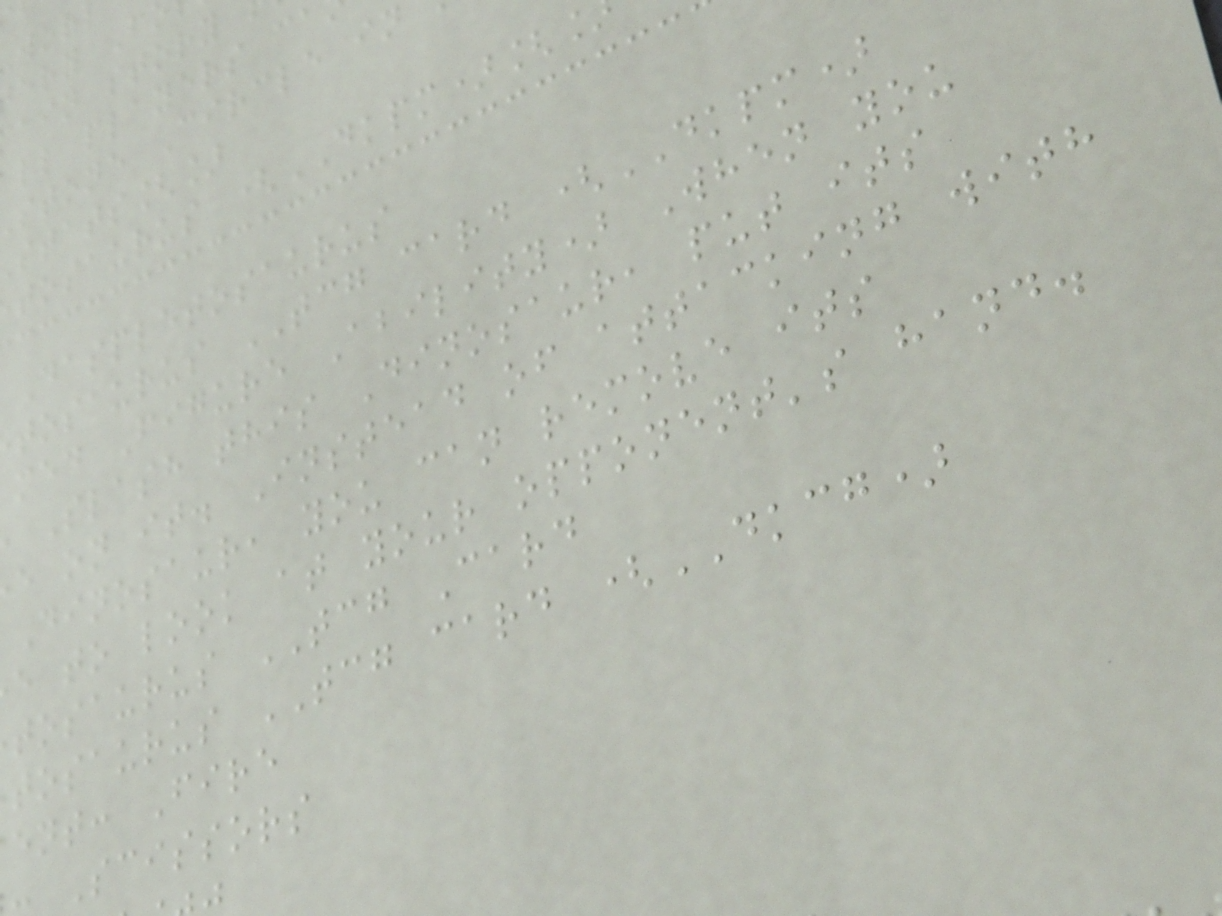ll players ca
stone Circle in
stats[]
tosaurus (DKPM)[
Daspletosaurus
tosaurus TCG card (DKPM)
med Figure Ability) When you
Slash this Dinosaur, put its
e on it. Instead of attacking with
Dinosaur, you can remove its
e to look at your opponent's hand.
tosaurus TCG Card
tosaurus TCG card (DKCG)
ent: Fire
Scissors
